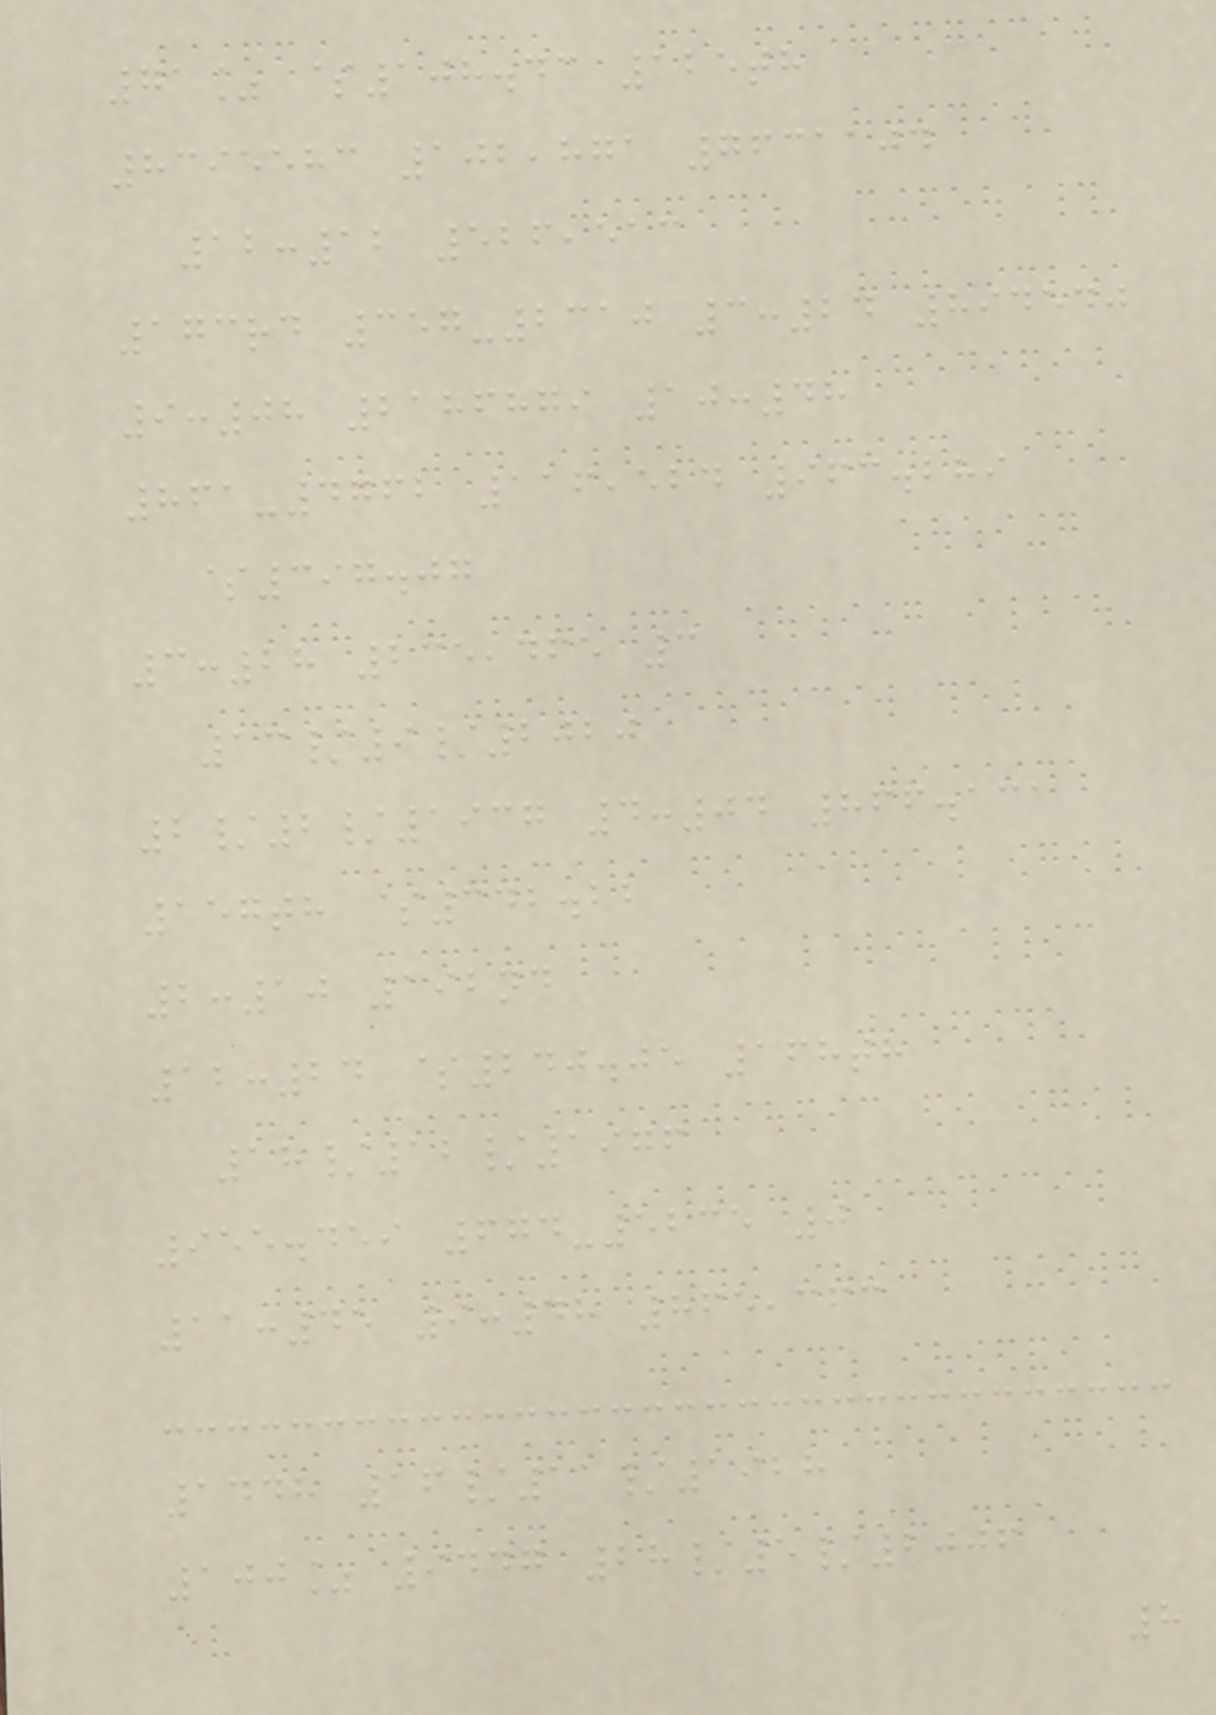71% $108.43 125th
8395583 102,871 7631104
12:12 526,513
173rd 357-2310 3:24 894540
9:08 2186879 10:48
861-4762 116,524 963.289
$397.07
3:28 235,465 3
13/9/2020
2/2/1937 4:04 866.131
157th $342.22
2:10 192nd
12:24 $240.05 168th
18/12/1976
955.459 674-5235 0
11:45 9:48 865,363
1448 16/11/1928
100% 9447 28/5/2006
8
